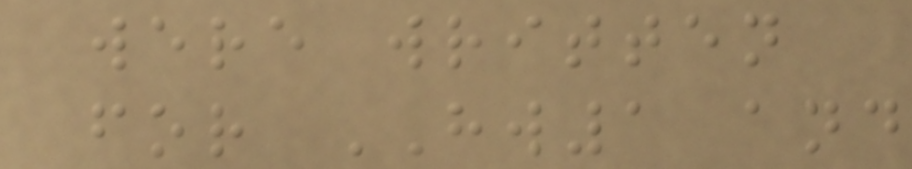were written
for HW1 and
